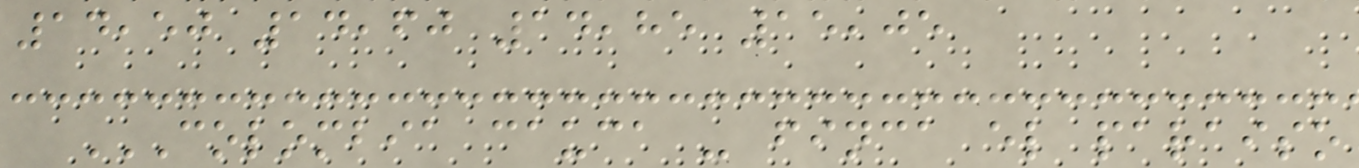14,50 14,60 14,85 15,05
COLOMBIA CAUCA - FINCA EL PARAISO
